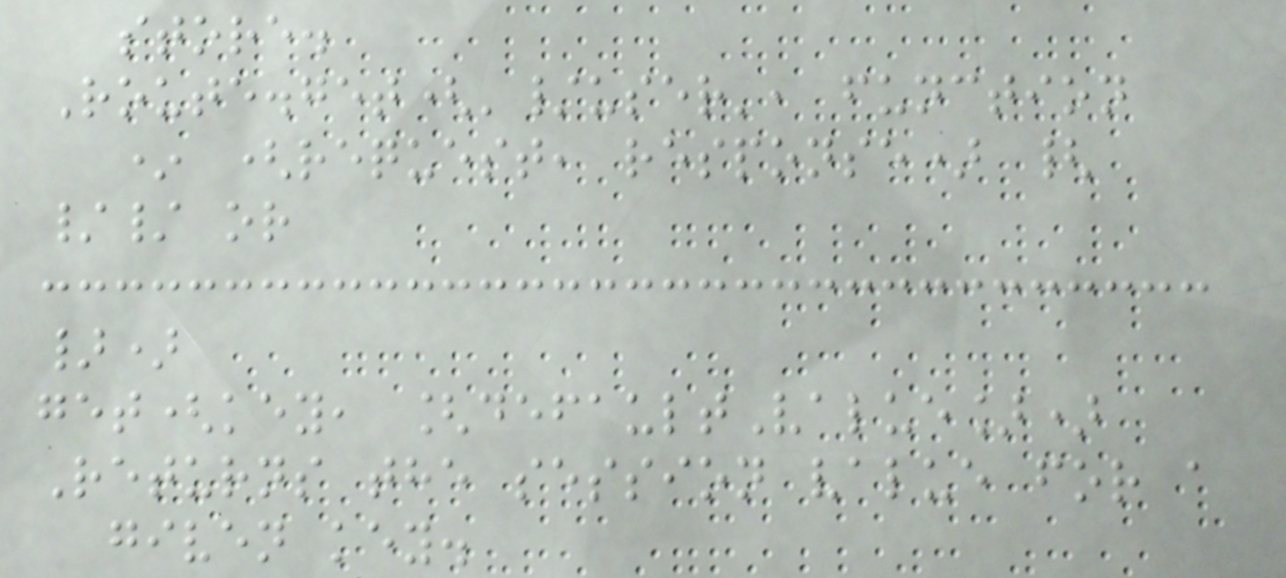store.
Route.get('/user', function
* (request, response) {
// or
})
get(key, [defaultValue])
Returns the session value for a
given key.
